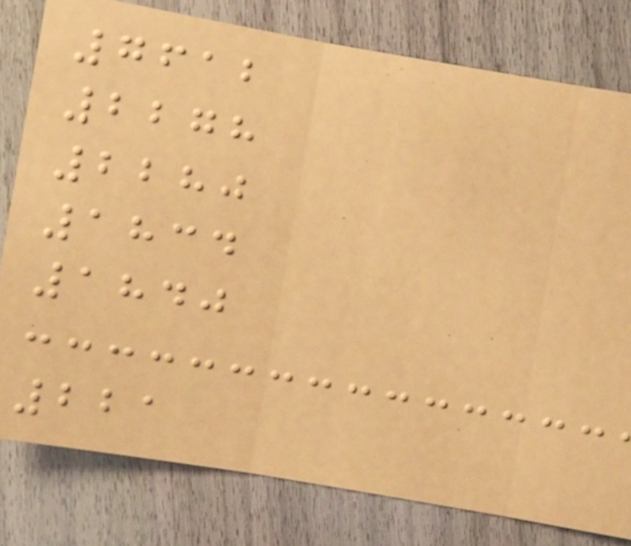7612
2278
2280
1834
1840
221
